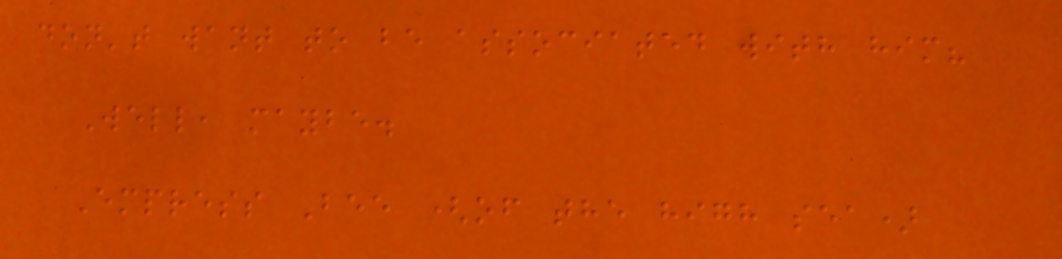don't want to be associated with him?
Well, maybe.
Empress Bee (of the high sea)
